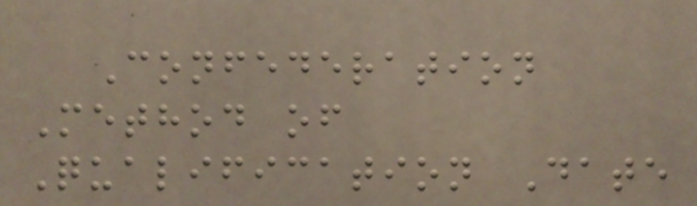Confederation
Method of
Qualification Date
